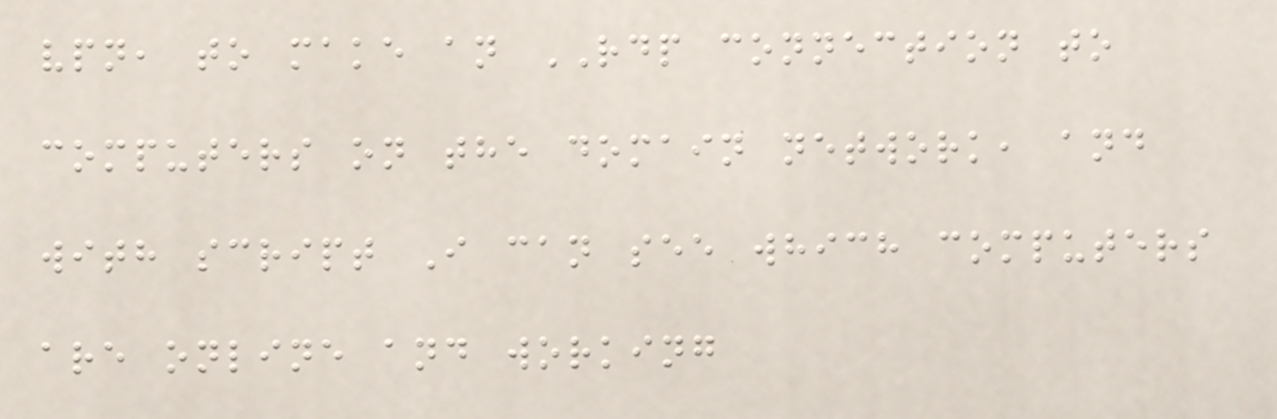vpn, to make an RDP connection to
computers on the domain network, and
with script I can see which computers
are online and working
